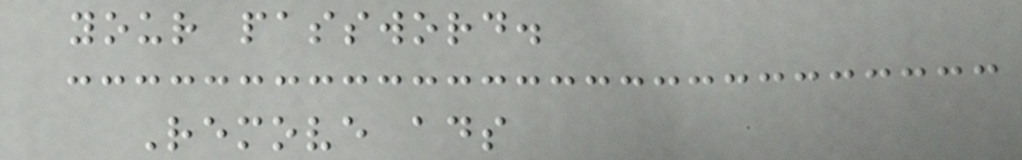your password.
Remove ads
